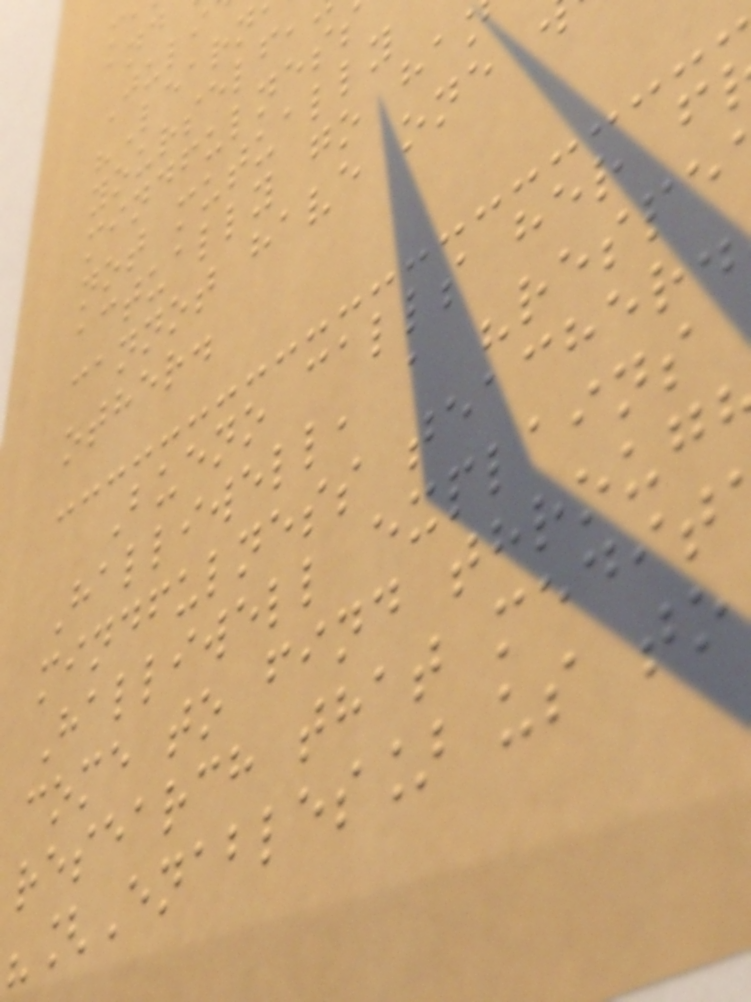"Learn
yourself,
mindfulnes
not mutually
actually go ha
cannot have one
other.
Bueno calls her f
Halliwell, a "respe
mindfulness teacher.
Halliwell explains
come to find throug
research that medit
"[Enables] us to
